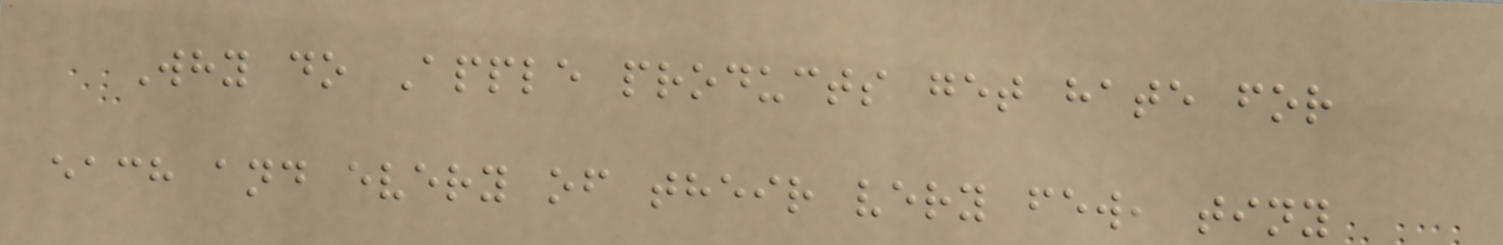Why do Apple products get hate for
each and every of their very few, tiny
